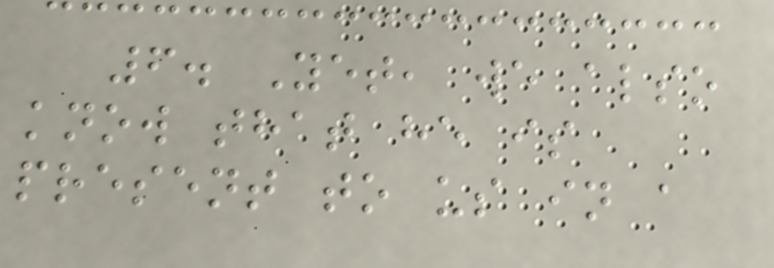6. Yet, we also
know that he is
present to us in a
